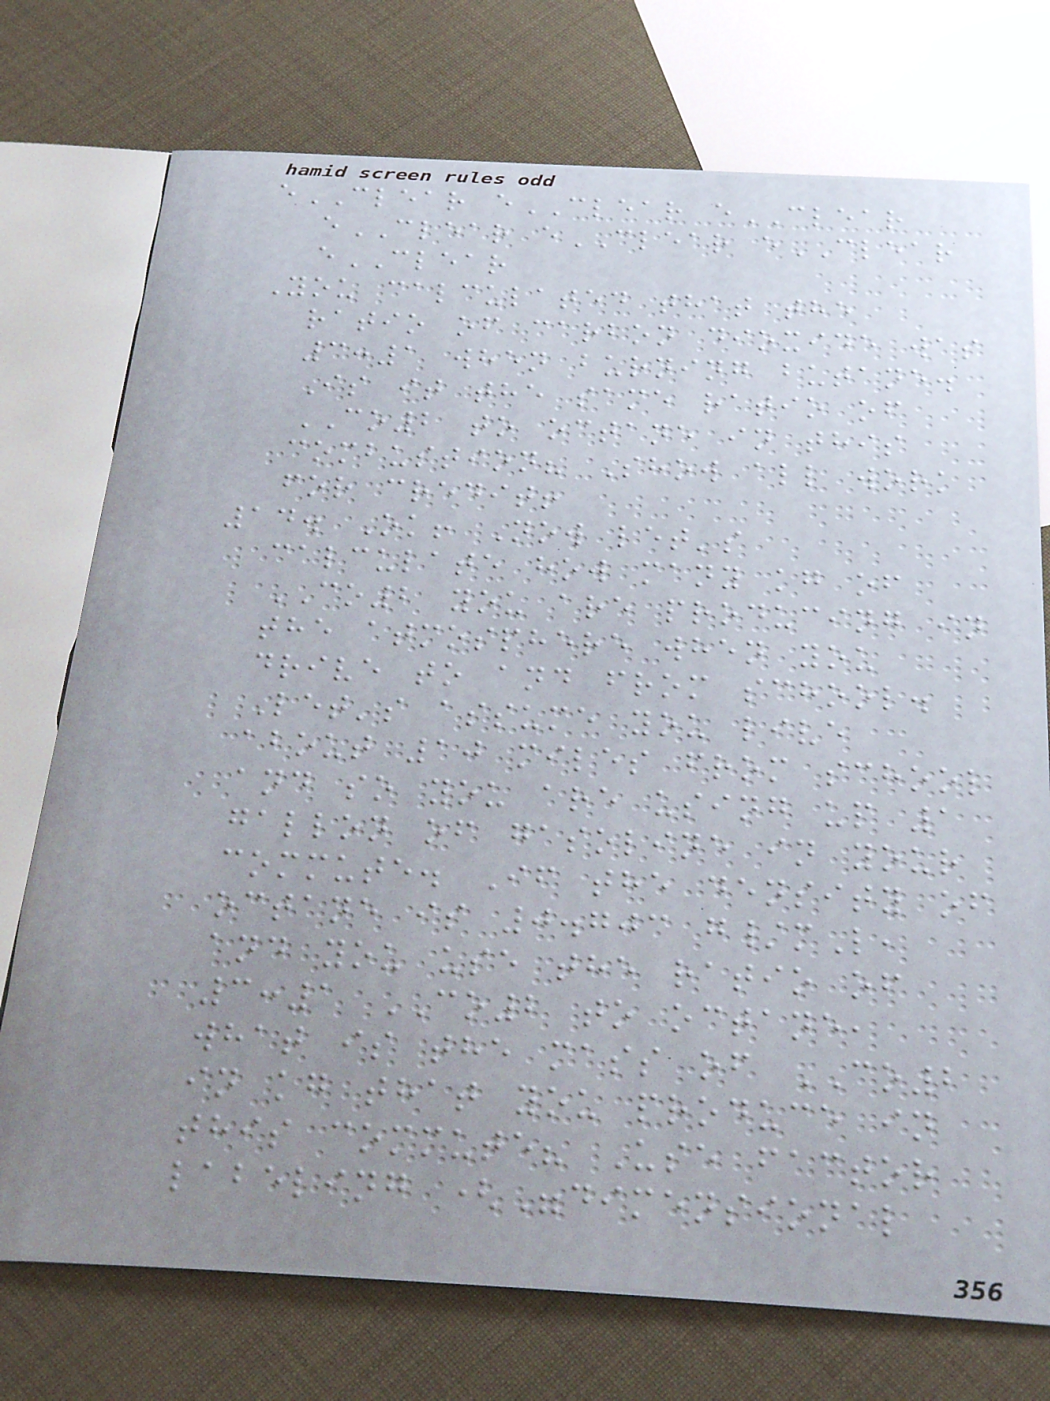eCLEAR eCLEAR eCLEAR
eCLEAR eCLEAR eCLEAR
eCLEAR
You calculated that the
ratio of carbon dioxide was
3:1 when burning butane.
Is it the same ratio of
CO2 to octane in this
combustion? Show all work
for credit!
14. Ok! Now let's
calculate how many kg of
CO2 you are producing in
the atmosphere when you
drive to and from school.
Let's assume you live
about 10 miles from school
and so you are using up 1
gallon of gasoline in your
commute. If the density of
octane is 0.703 g/mL,
and you use the ratio of
3:1 CO2 to octane,
what is the mass of CO2
in kg that you produce in
this commute? Use factor
labeling ("dimensional
